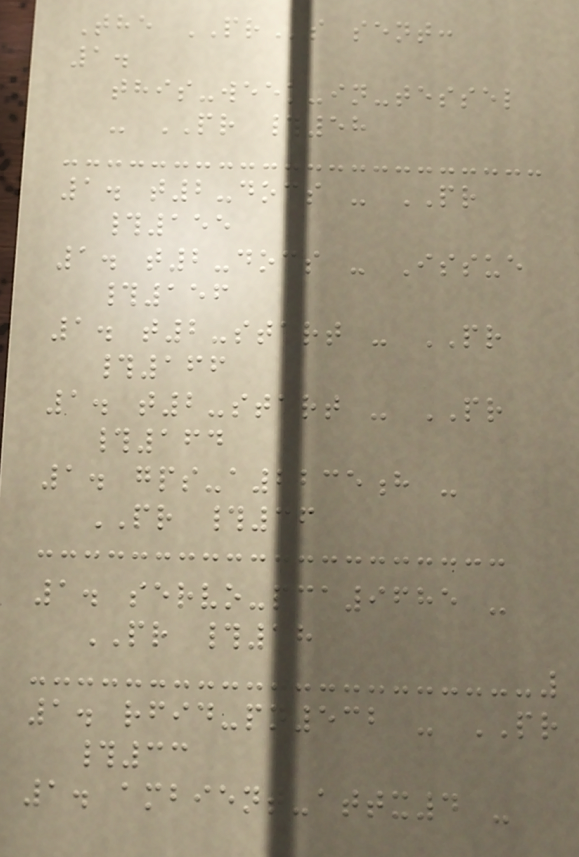The PRs sent:
1.
this-week-in-tessel
- PR #58
1. t2-docs - PR
#155
1. t2-docs - Issue
#156
1. t2-start - PR
#166
1. t2-start - PR
#164
1. gps-a2235h -
PR #36
1. servo-pca9685 -
PR #18
1. rfid-pn532 - PR
#33
1. ambient-attx4 -
